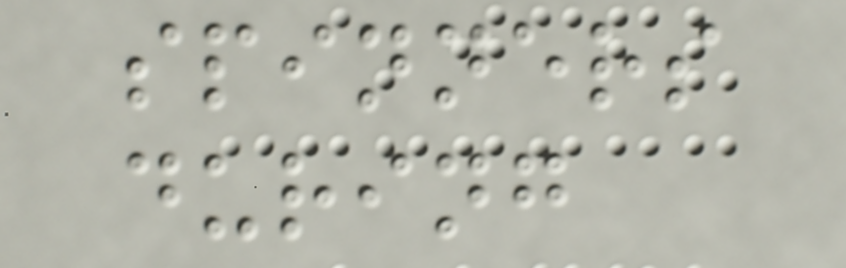spinners
during
